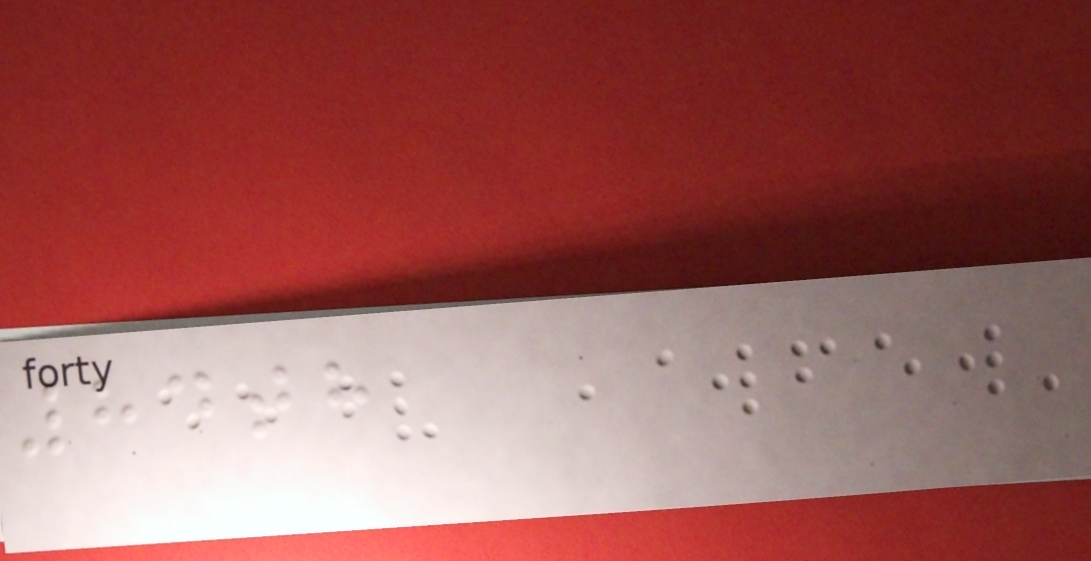84th
